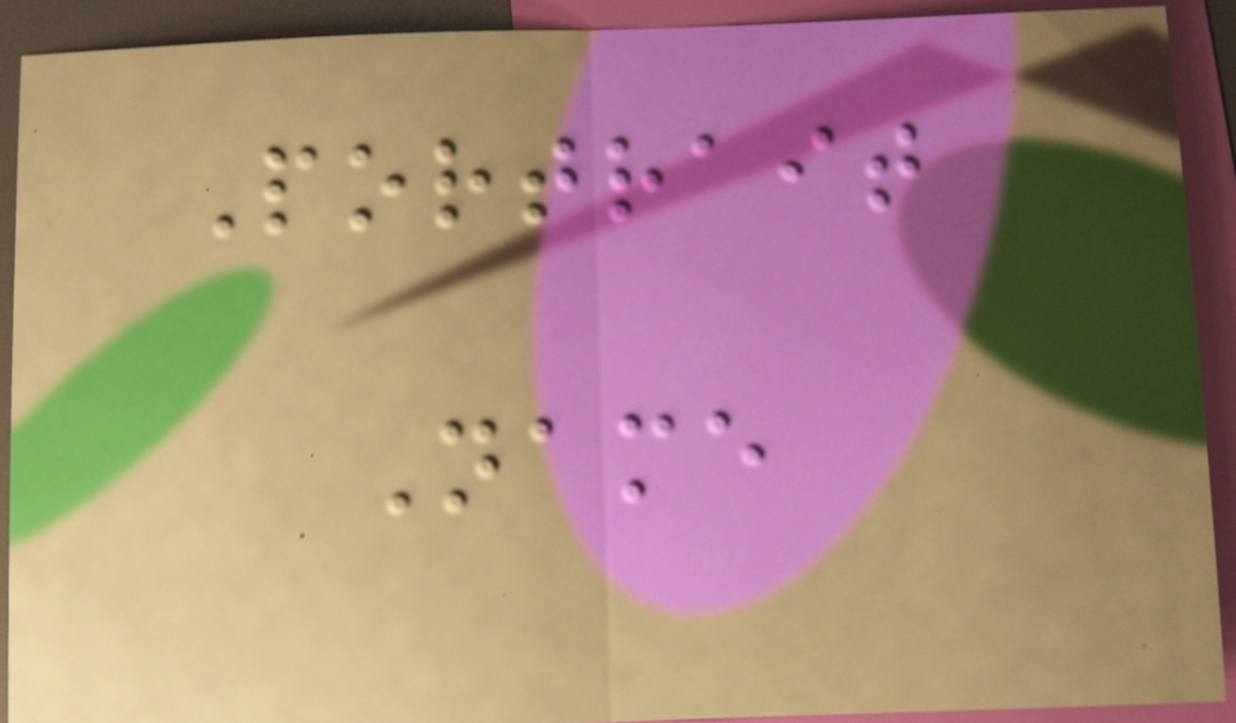Portrait
Name
